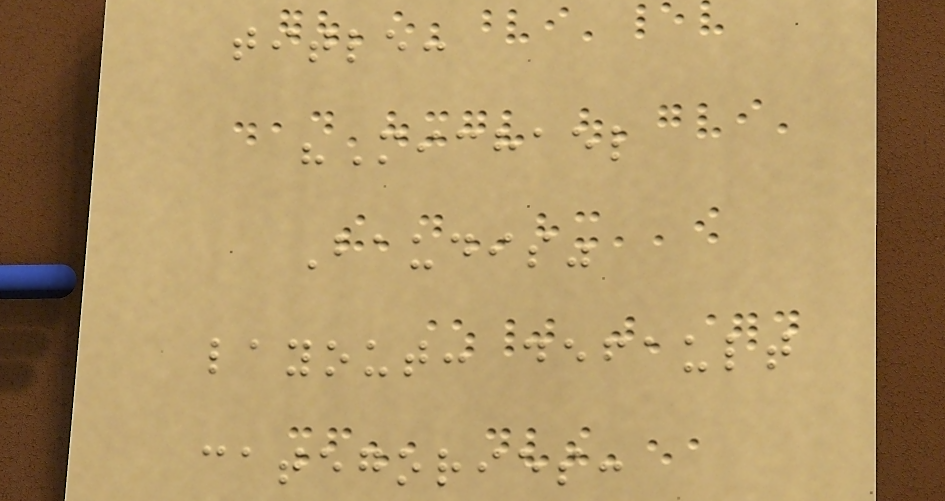title:
"Michael
Baudis"
layout: default
categories:
